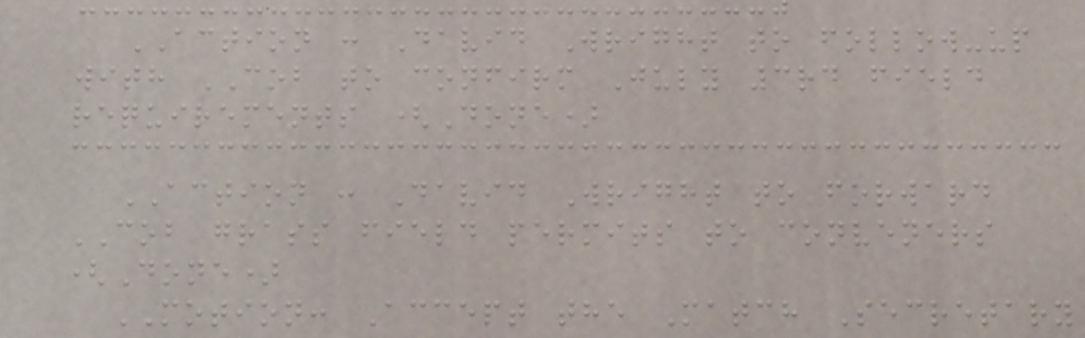ACTION : David Wright to follow-up
with COB to confirm July 3rd field
requirements (Done)
ACTION : David Wright to forward
COB grass field permits to conveners
(Done)
MOTION: Accept the Match Secretary
